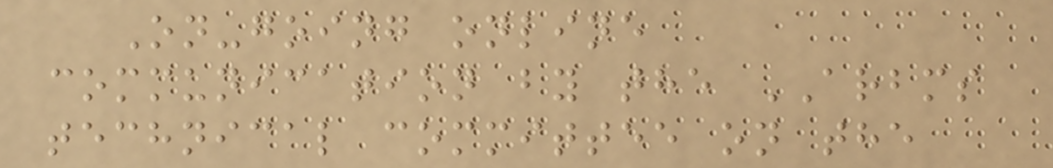On-going online
communication by the ARBMS
technical committee on the
